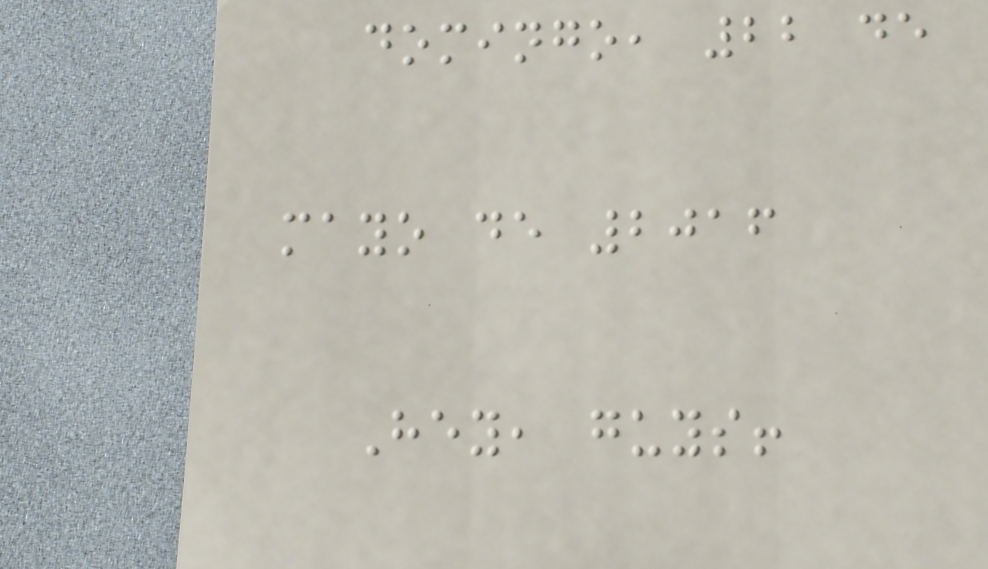domingo, 22 de
mayo de 2016
Hey, guys!
